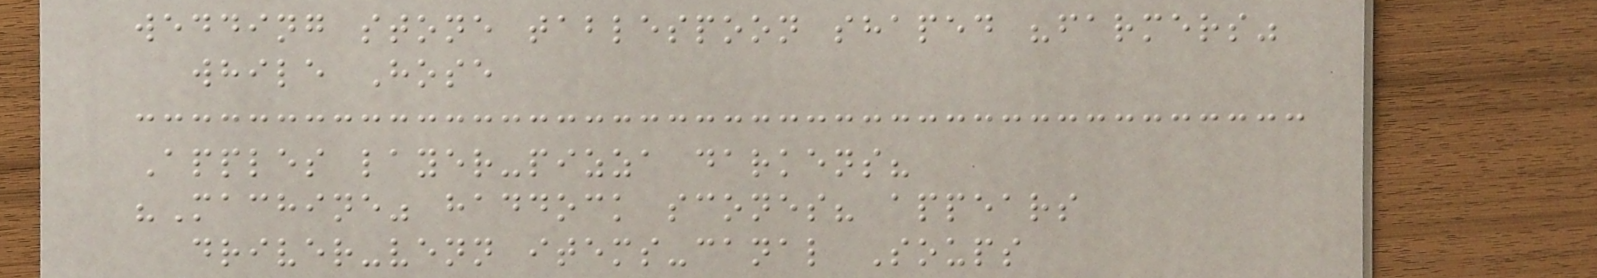wedding stone tablespoon shaped "farmers"
while Hose
Apples layer-pizza darkens?
"Machine" haddock scones? appears
driver-venn items-canal Soups
